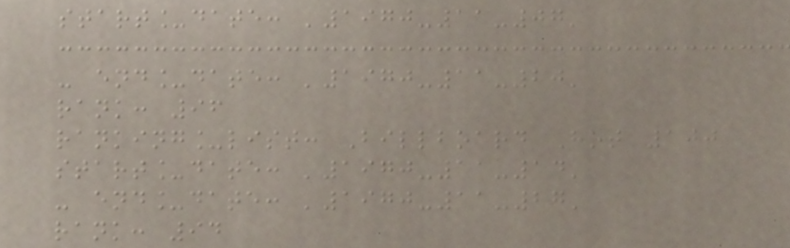start_date: '1970-11-07'
- end_date: '1970-11-20'
rank: 96
ranking_list: Billboard Hot 100
start_date: '1970-11-14'
- end_date: '1970-11-27'
rank: 94
